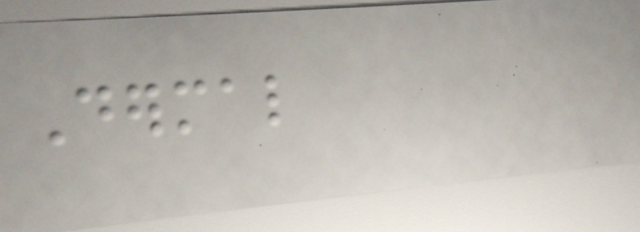Dermal
